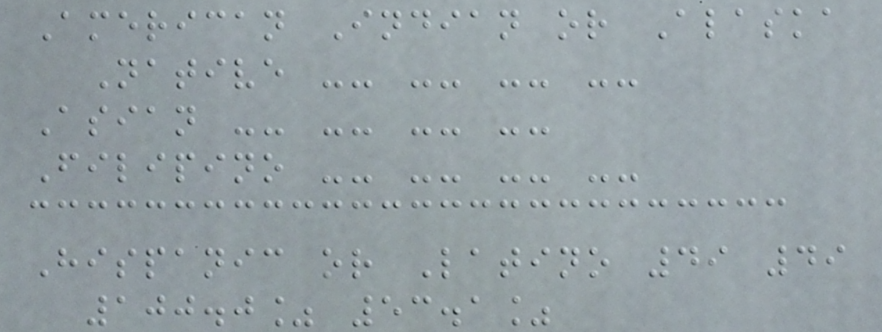American Indian or Alaska
Native -- -- -- --
Asian -- -- -- --
Filipino -- -- -- --
Hispanic or Latino 49 49
100.0% 53.1%
